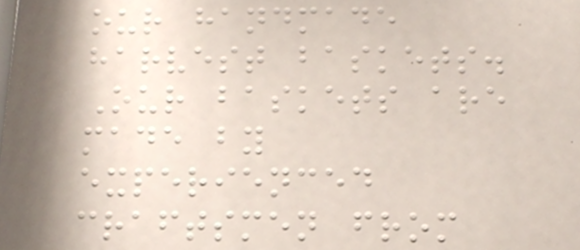our handmade
harvest baskets.
Our baskets are
made by
experienced
craftsmen from
